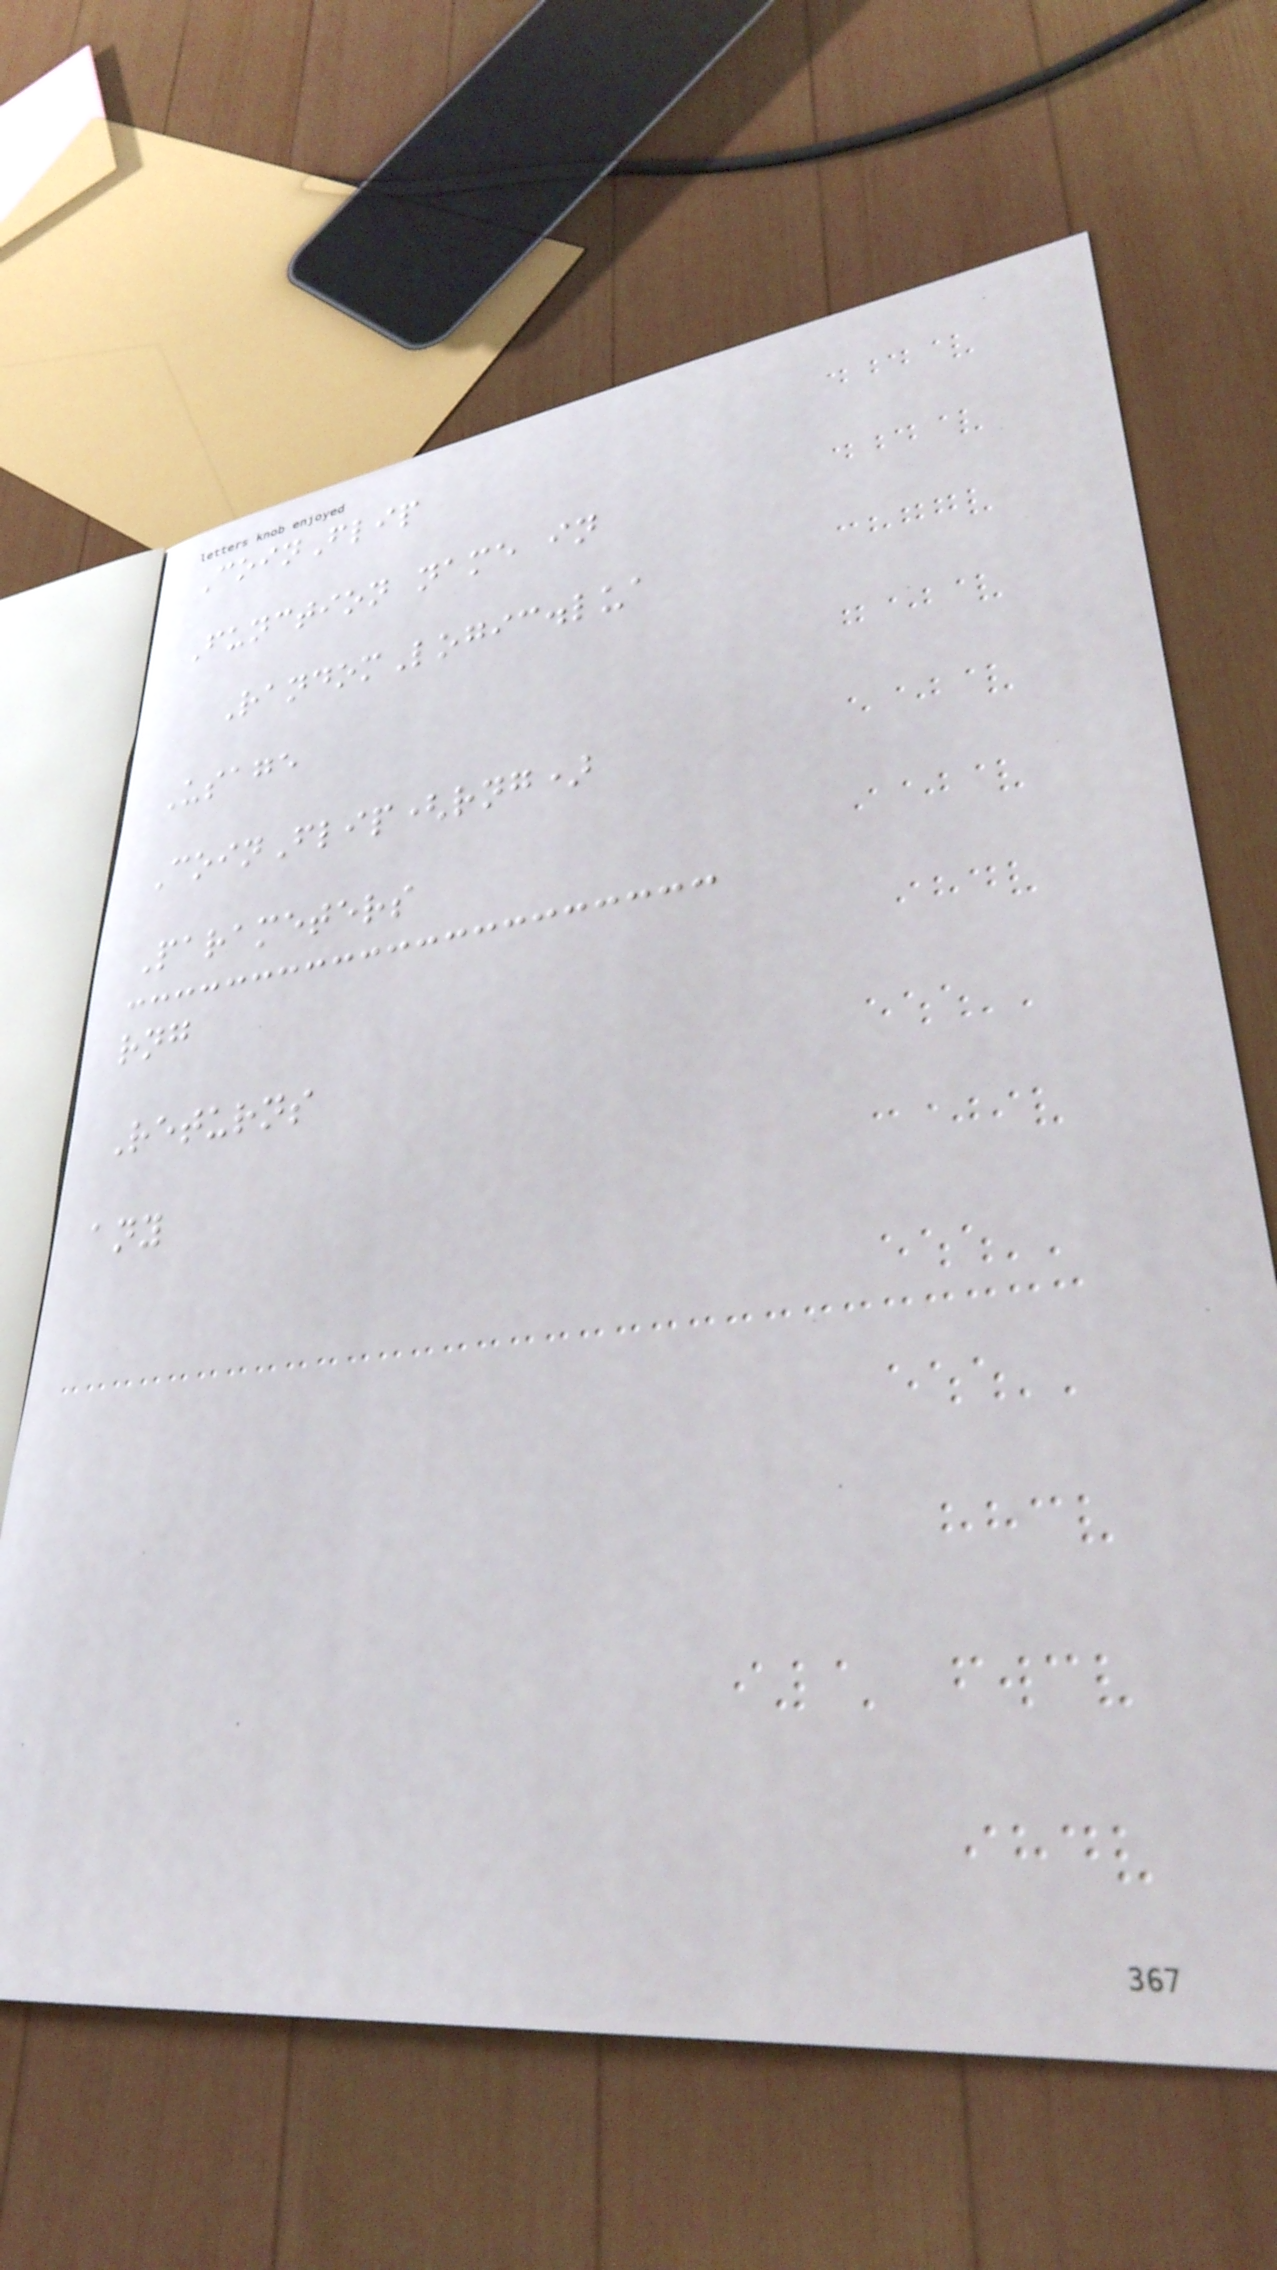CoinFlip
Function name in
RandomLogic.lua
Usage
CoinFlip(rng)
Parameters
rng
Returns
any
